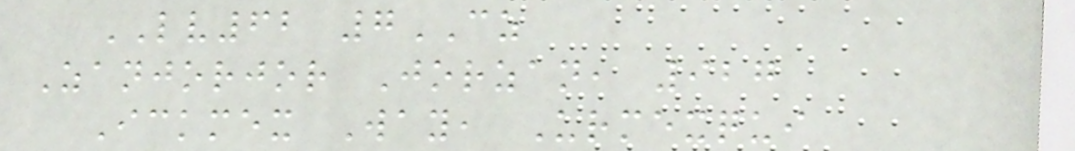LV62 7CZ
Zanjorjor Jorzan, 927
Ickmex Way, Urmexqui
